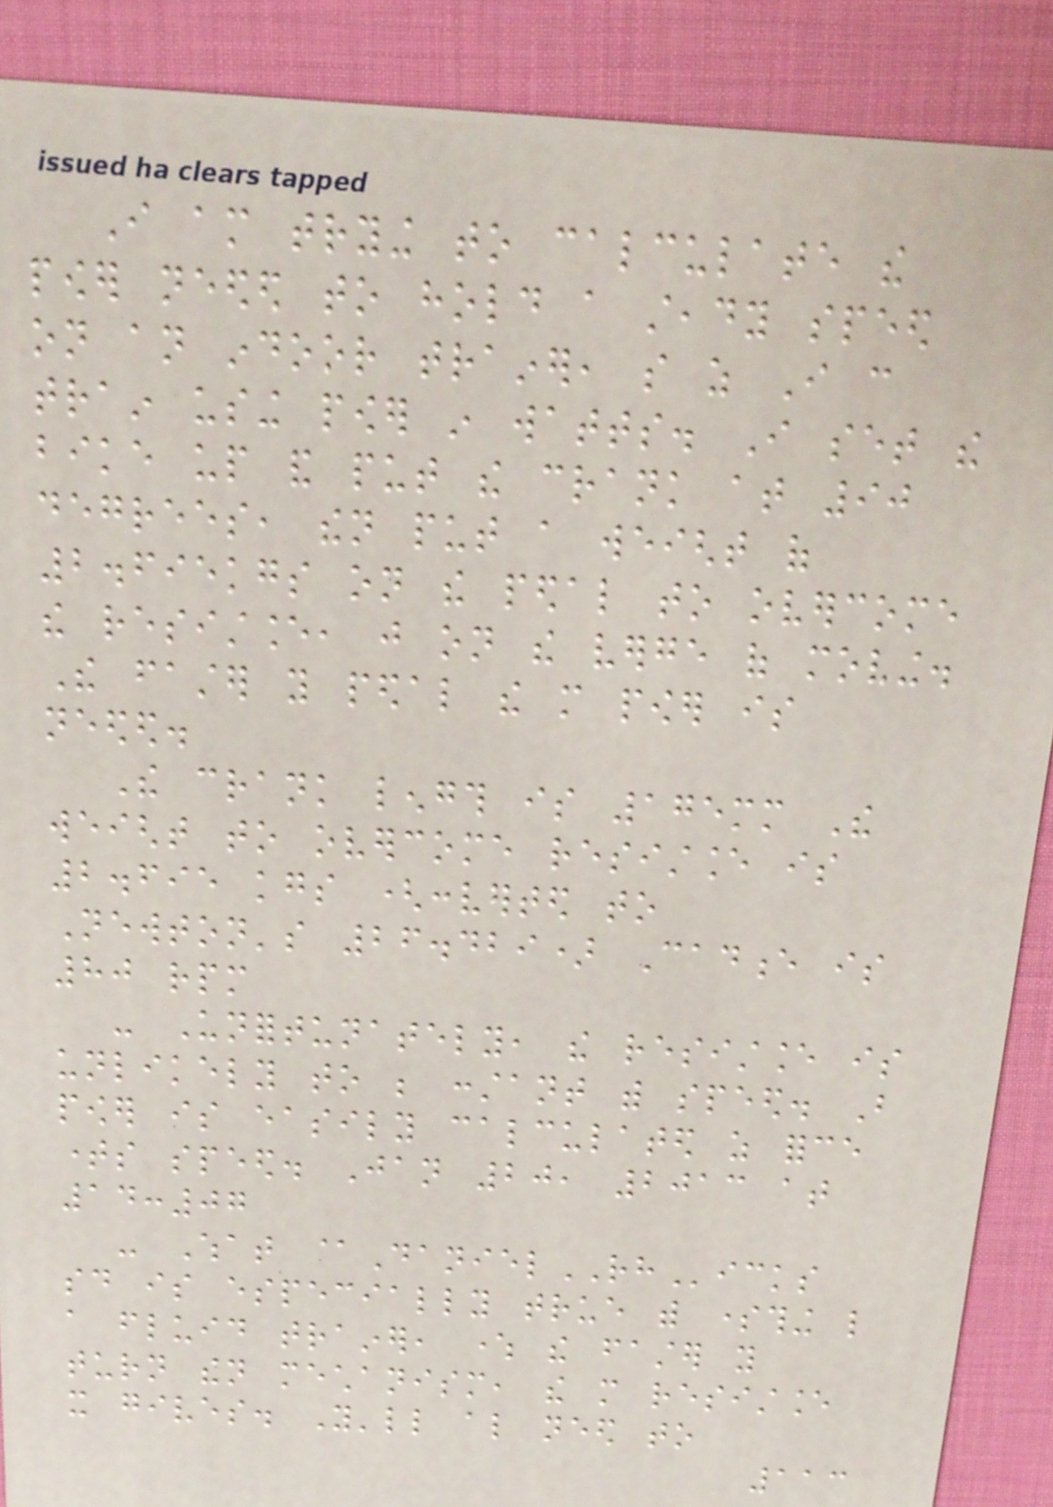I am trying to calculate the
power needed to hold a steady speed
on an indoor trainer, so as I can
train using power in watts. I set the
bike up and put the crank at 90
degrees, then put a weight of
2.695kgs on the pedal to overcome
the resistance, just on the verge of moving.
The faster you pedal the more power is
needed.
The crank length is 175mm The
weight to overcome resistance is
2.695 kgs (converted to
Newton's 26.429) Cadence is
80 rpm
- Unfortunately, the resistance is
unlikely to be constant with speed. But
power is easily calculated as force
times speed. Jan 20, 2013 at
14:07
- What @DanielRHicks
said is especially true with something like
a fluid trainer, where the faster you
turn then mechanism, the more resistance
it gives. You'll also need to
113
